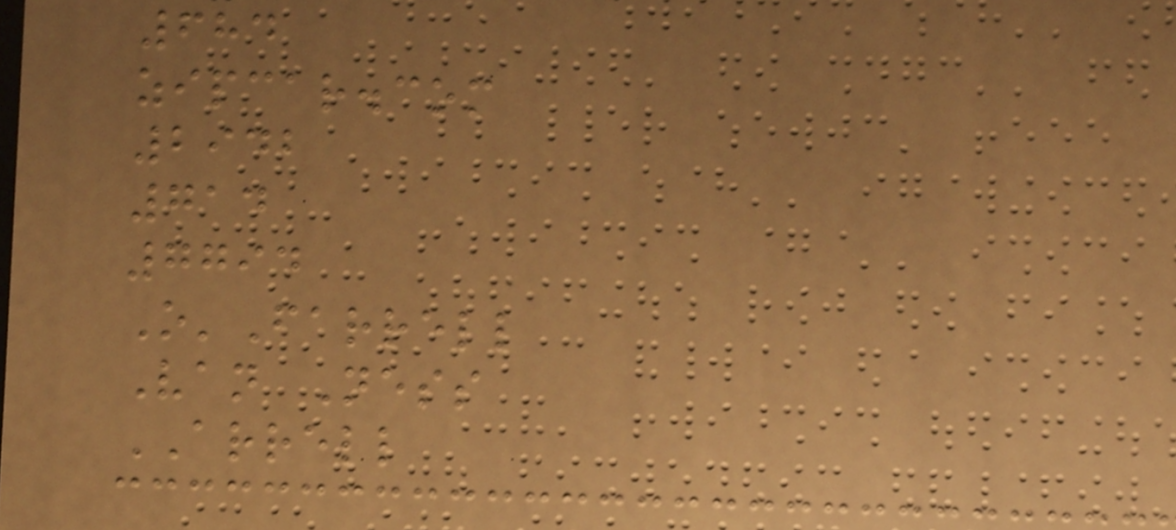684
zipcar.com
2942
714
7794
O'Farrell
Van Ness
ARRELL
